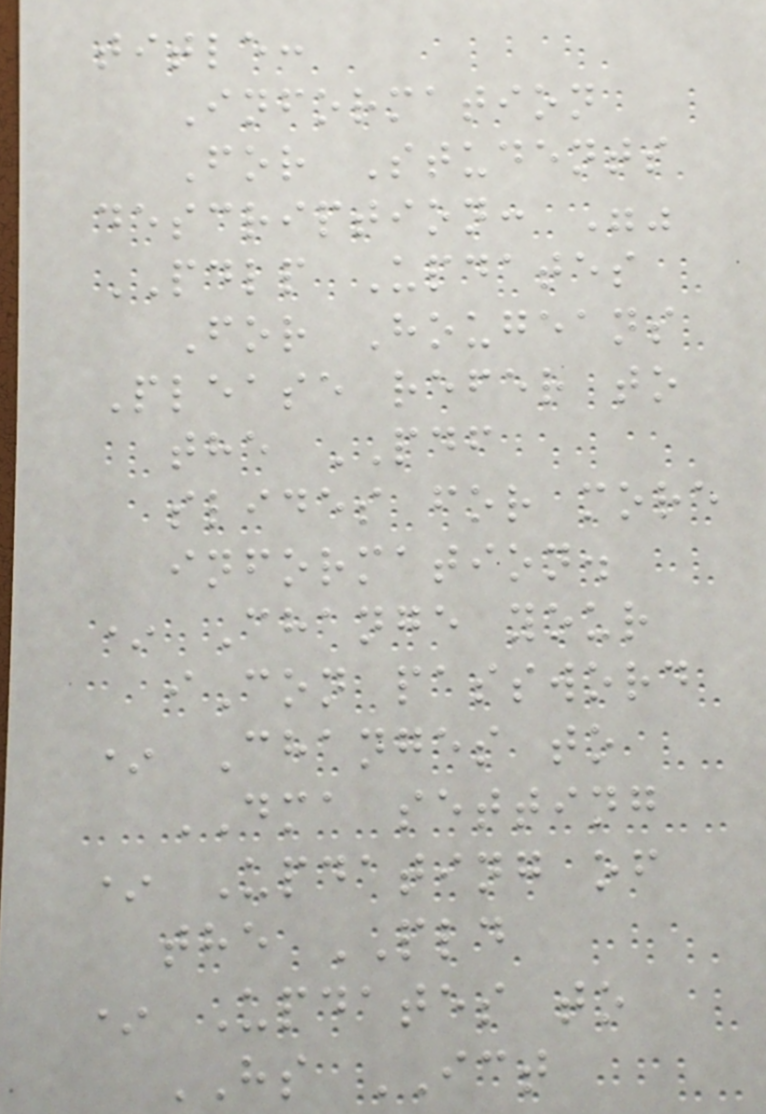title:
Information
For Students
description: ""
PDLP Updates
For Hougeans
Please refer to
the PDF
slides for more
information.
* Change your
iCon password
* Changes to
DMA setting
* Updating of
the PLD
* Updates to
HS ICT
